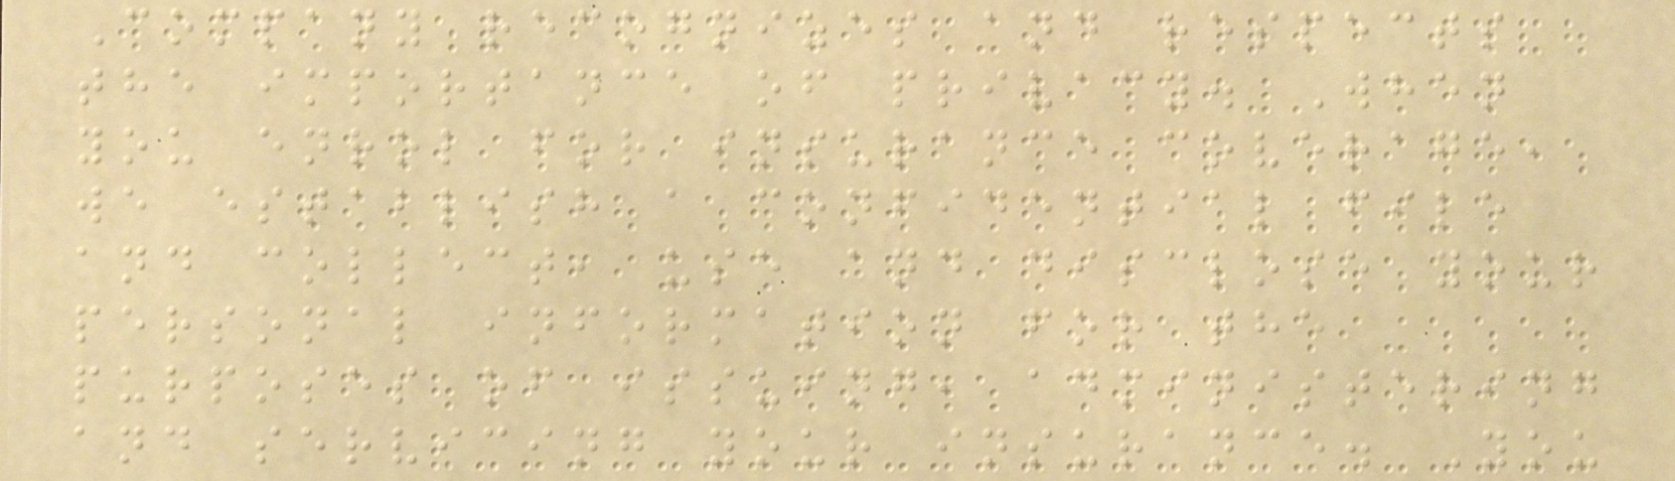Company recognizes and respects
the importance of privacy. When
you enrol for insurance coverage,
we establish a confidential file
and collect, use and disclose your
personal information for the
purposes of issuing, administering
and servicing your insurance. You
